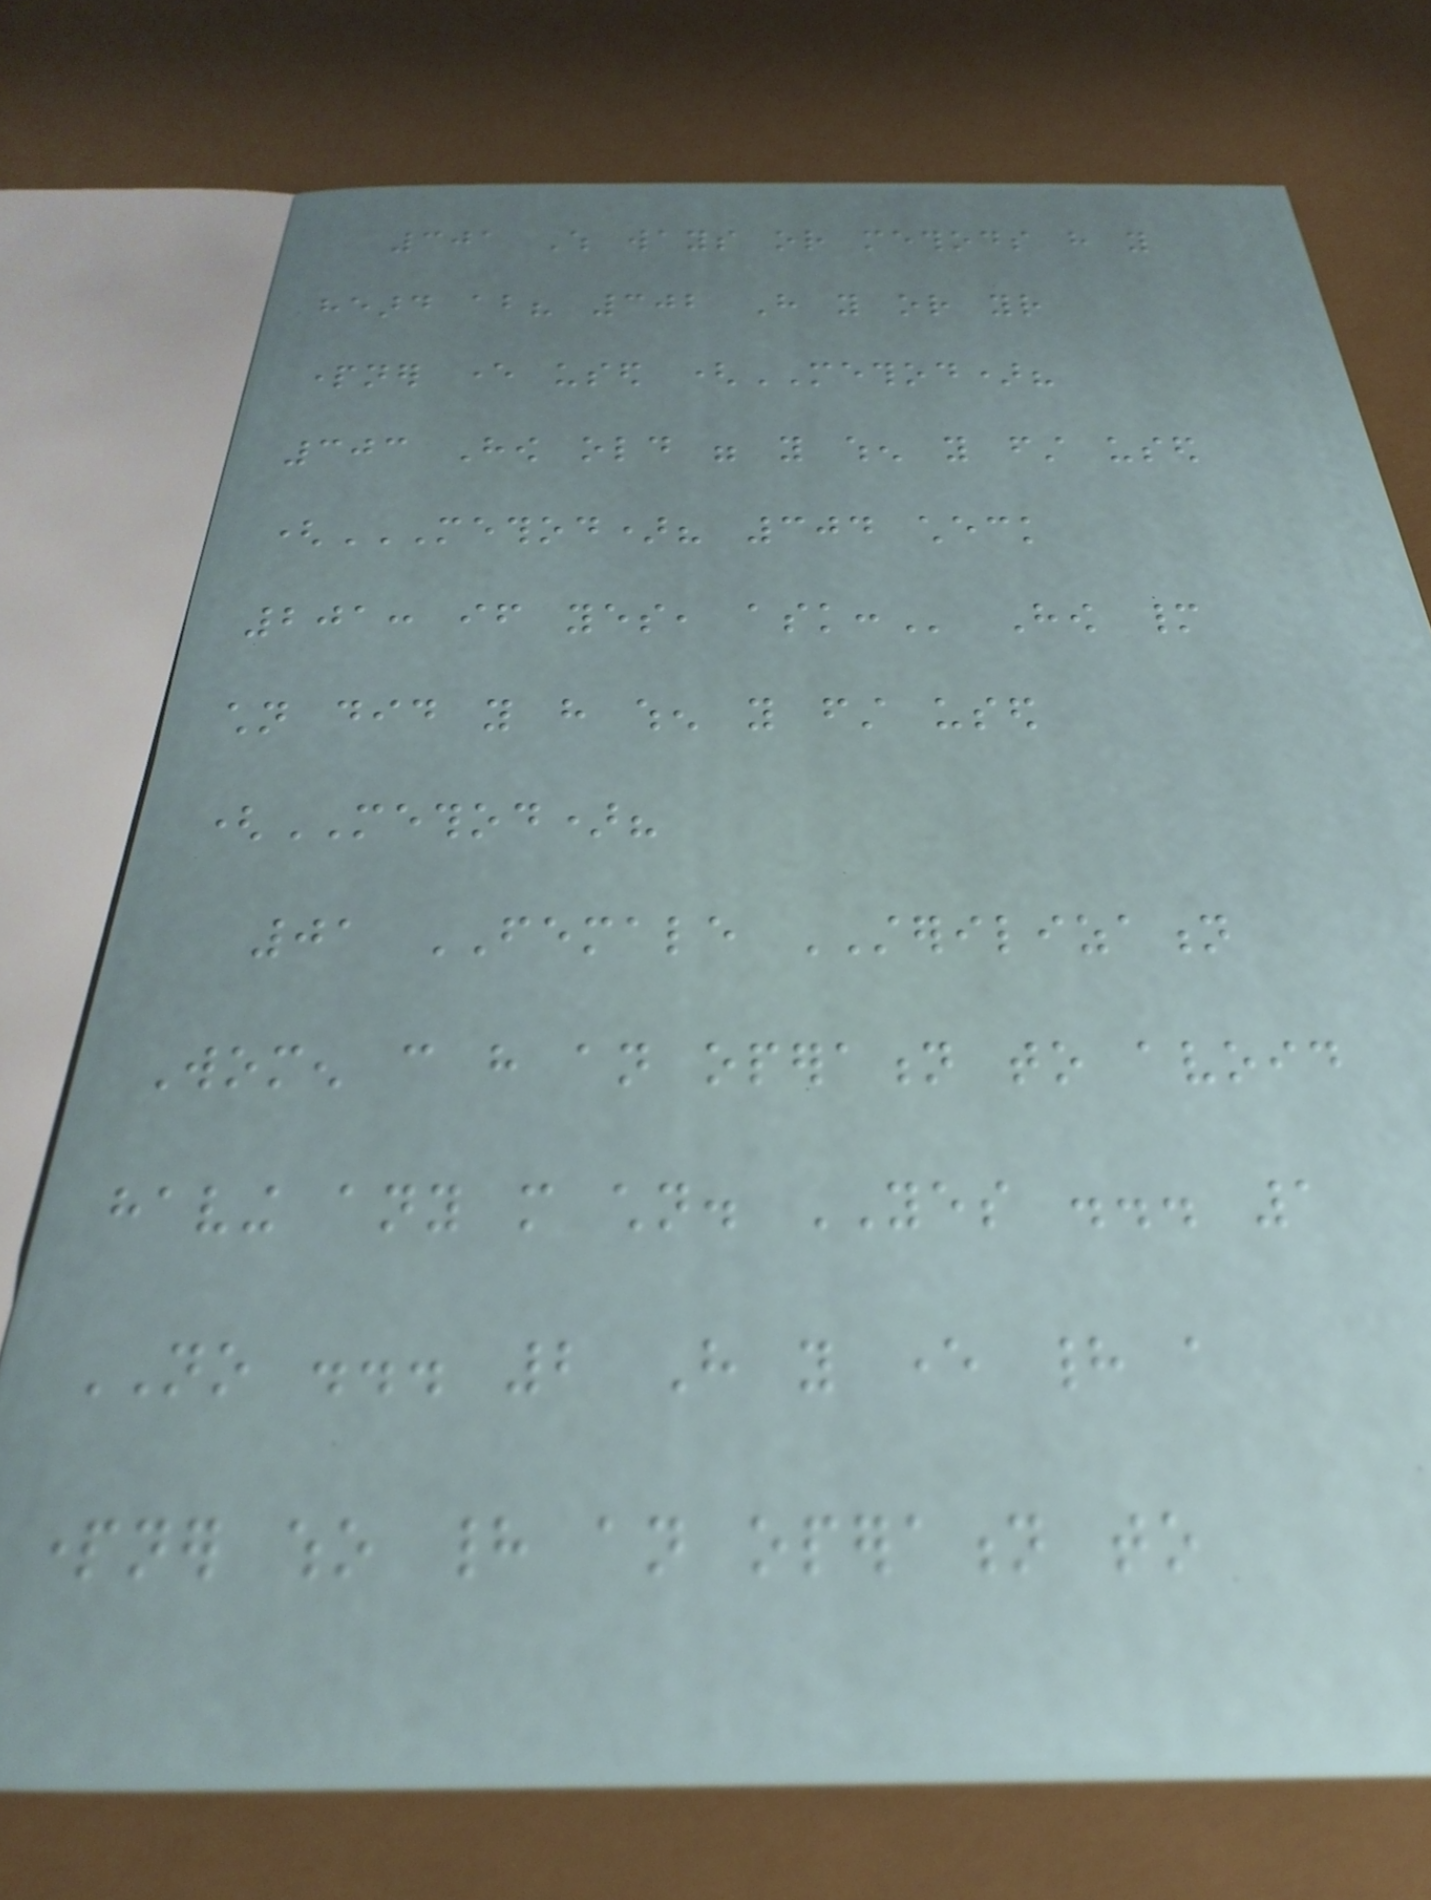301 Which ways or methods have you
heard about? 302 Have you or your
partner ever used (METHOD)?
303 How old were you when you first used
(METHOD)? 304 CHECK
201: IF YES, ASK: How many
children did you have when you first used
(METHOD)?
01 FEMALE STERILIZATION
Women can have an operation to avoid
having any more children. YES ... 1
NO ... 2 Have you ever had a
partner who had an operation to
